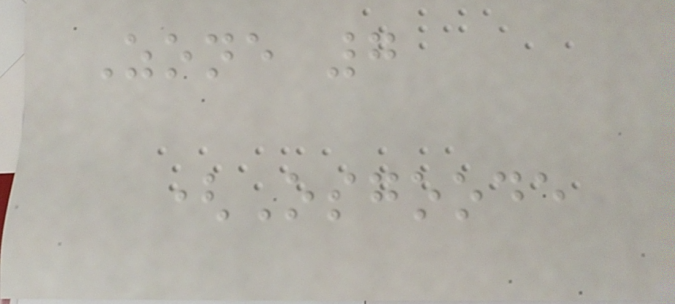Zone 7
(Osgoode
